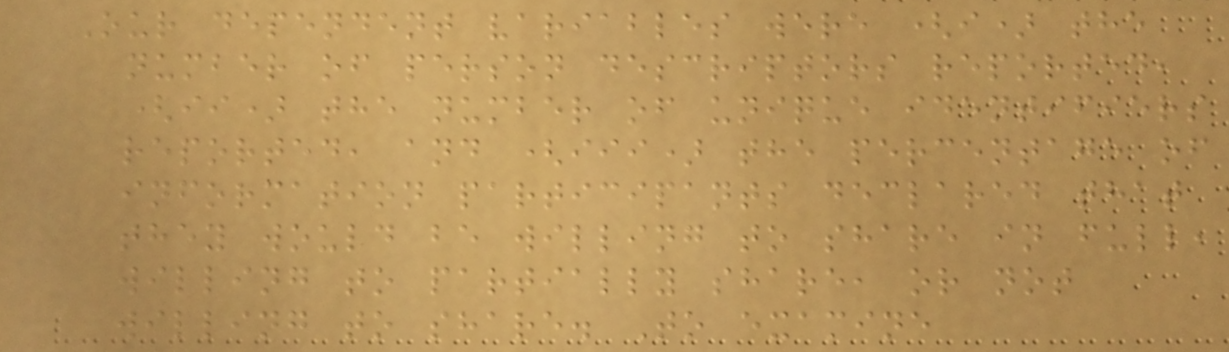Our dependent variables were (i) the
number of person descriptors reported,
(ii) the number of unique identifiers
reported, and (iii) the percentage of
information participants declared that
they would be willing to share in full,
willing to partially share, or not
willing to share. To examine
